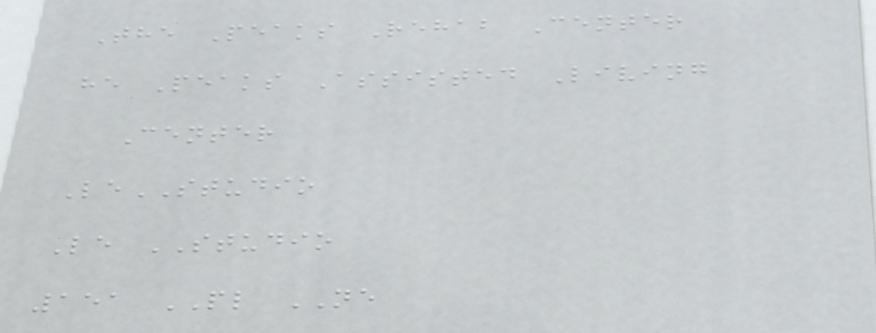The Peaks Rehab Center
he Peaks Assisted Living
Center
LeSTUDIO
Le STUDIO
151 PL NE
